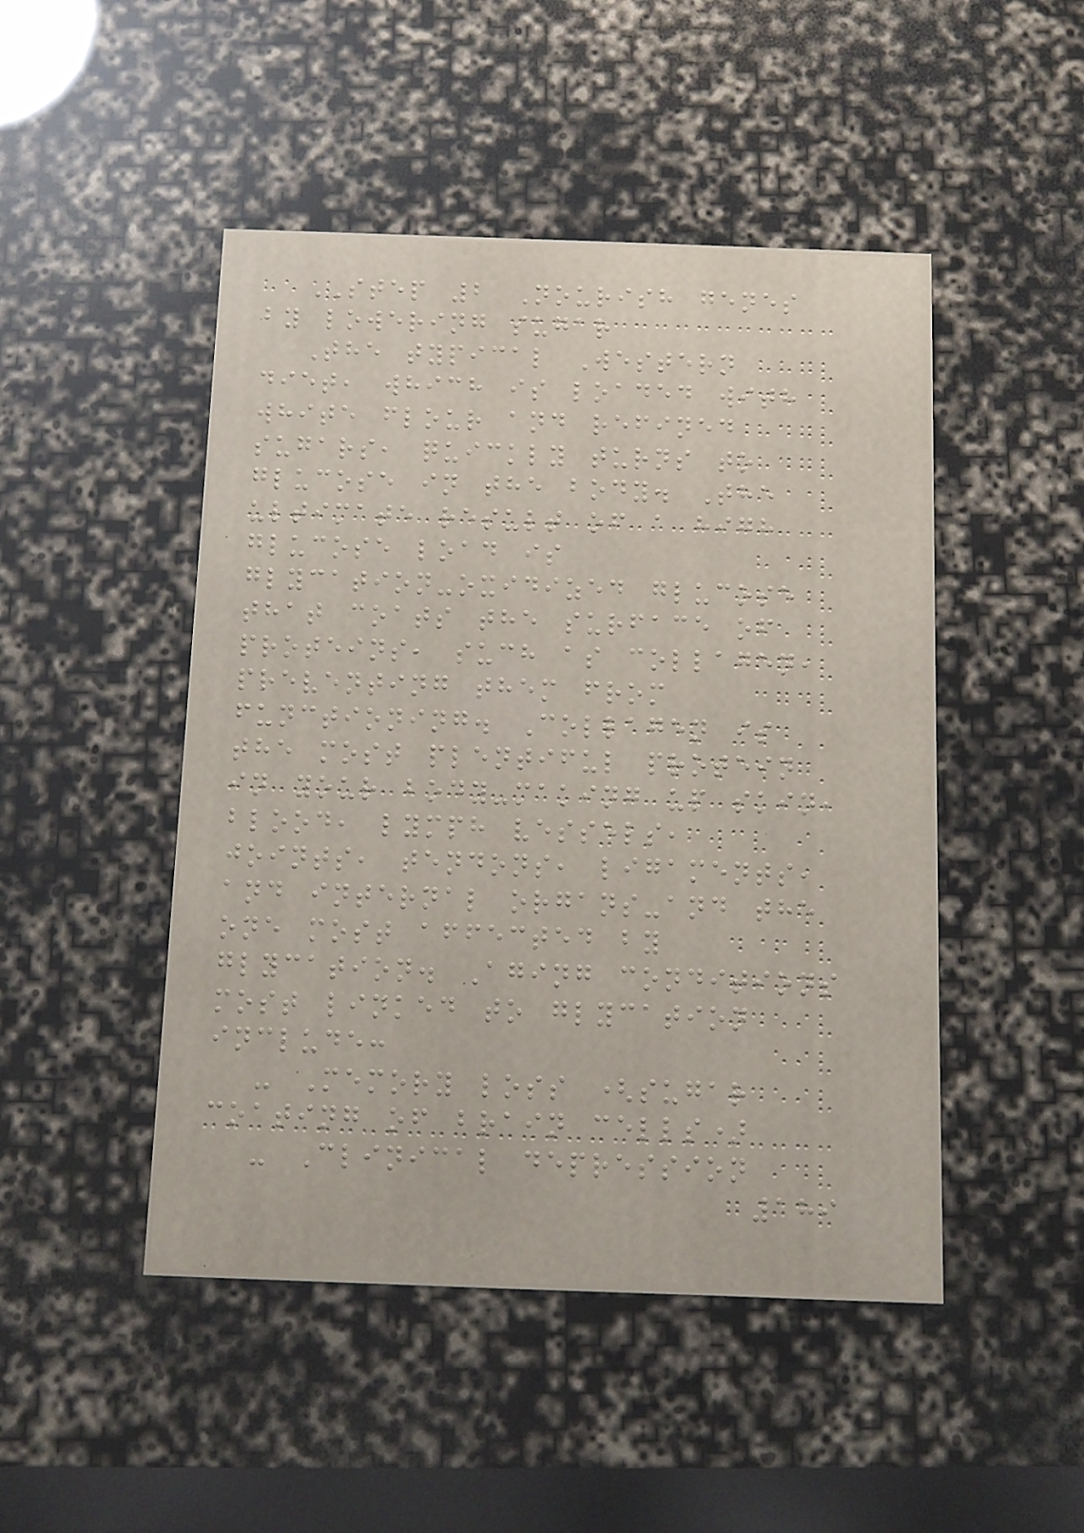STEP 2 Nourish genes
by lowering sugar
The typical Western
diet, which is loaded with
white flour and refined
sugars, quickly turns to
glucose in the body. The
ultimate result of a high
glucose load is
glycation-oxidized glucose
that coats the surface of
proteins, such as collagen,
preventing them from
functioning. Collagen is
the most plentiful protein
in your body-making up skin,
blood, lymph vessels,
joints, tendons, ligaments,
and internal organs-and the
one most affected by
glycation. Aging conditions
most linked to glycation
include:
- Memory loss (sugar
coating of brain cells)
- Clinical depression
189
